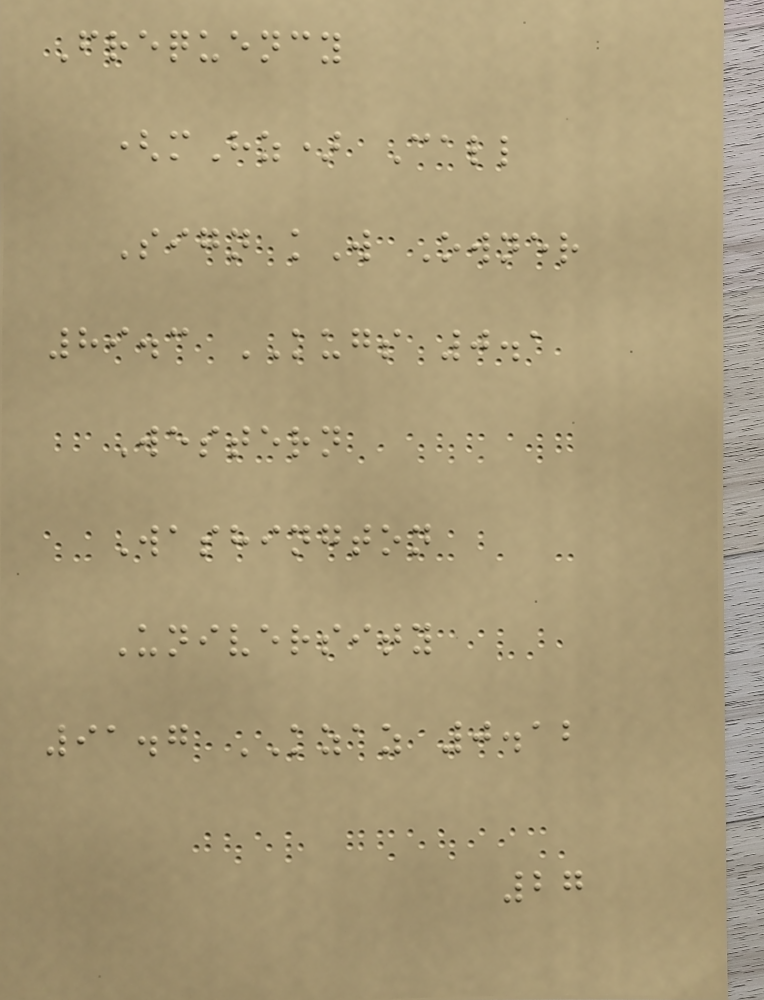Frequency
(mHz) Call
Sign kW Owner
89.3 KUGS 0.1
Western
Washington
University
91.7 KZAZ 0.12
27
